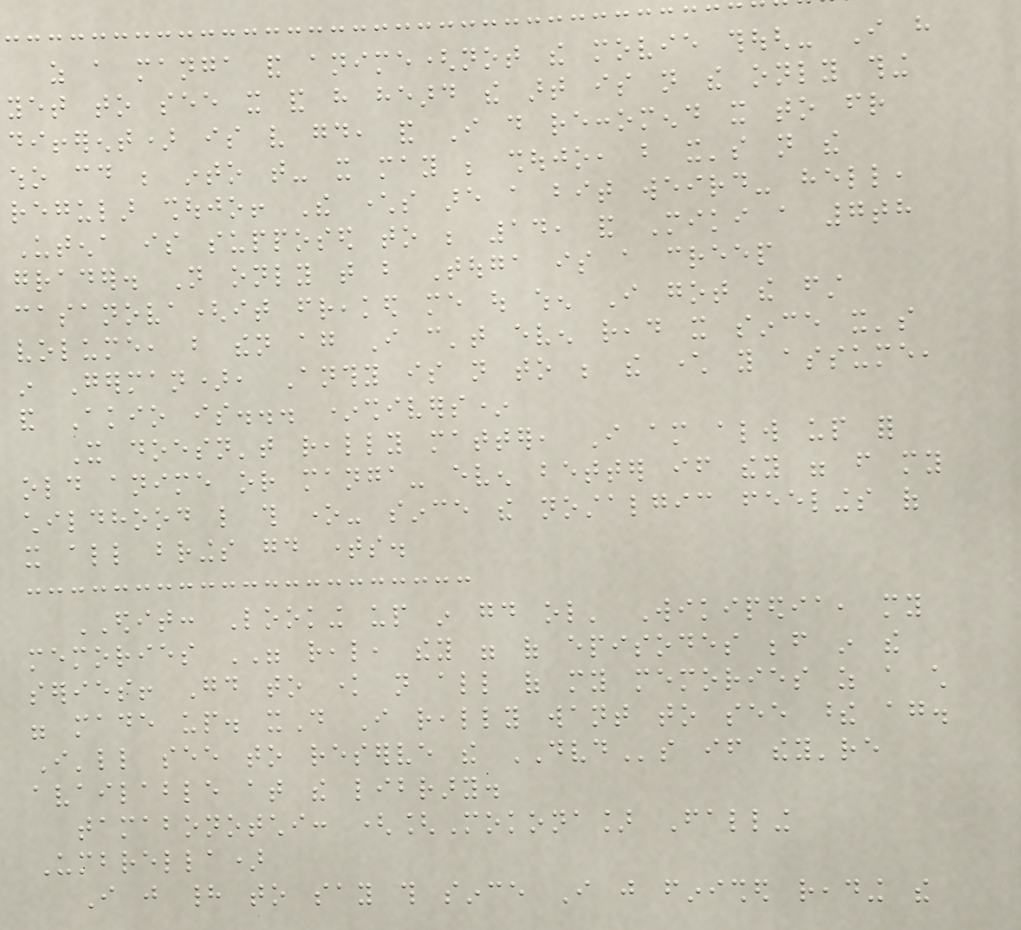as a manga and anime(not the movie though- I have
yet to see it and have heard the art is not the only thing
different) is very good, and I do reccomend it to friend
who could be into that- it may be shoujo, but it's not the
regular shoujo! The characters are a bit weird- hell,
Utena is supposed to be 14, and Miki a 7th
grader. Not only that but Touga is a creep
casanova(it freaked me out when I got the first
volume, but then again I can't even read it since it's
in German), Anthy is not to be the character you assume,
and Akio is... *shivers*
It doesn't really matter, I am always up for
old anime or manga- even better if they were from my
childhood like this one- since the nostalgic feelings of
it all brings good times.
EDIT: Looking up in good ol' Wikipedia, my
memories WERE real, they were of episodes before in the
series! Good to know not all of my memories as a child
were made up. xD I really want to see these again.
I'll see to reserve the DVDs if they're
available at the library.
tamabonotchi: ([Mokona] Falling
Umbrella)
I just had to say this since I just finished reading the
